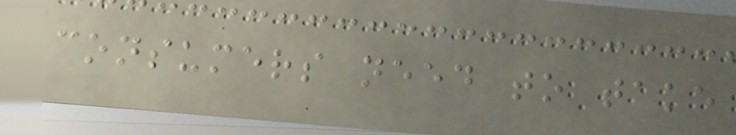consumers need to take
